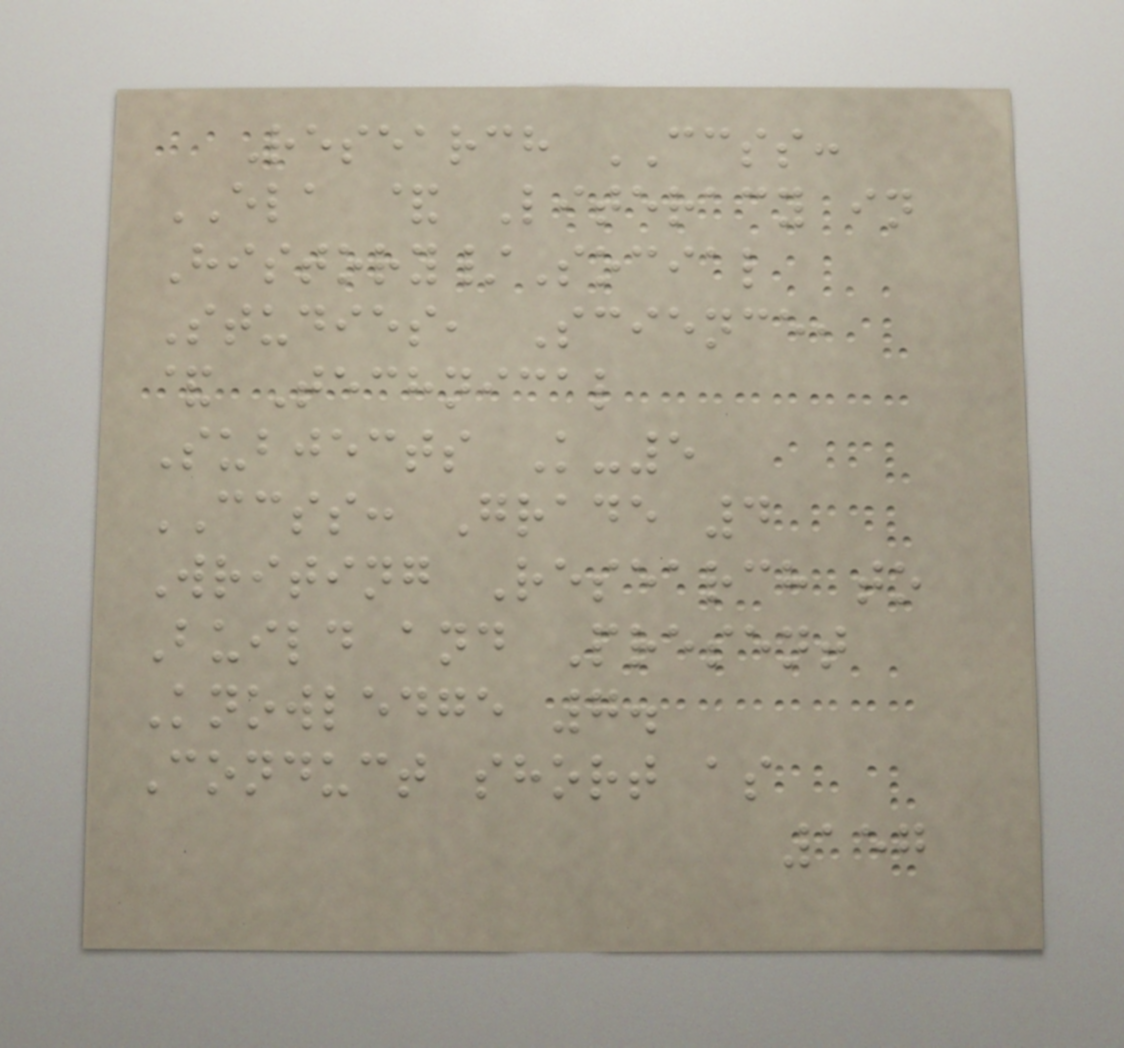Research CCSS:
ELA & Literacy in
History/Social
Studies, Science,
& Technical
Subjects K-5
CCSS: Grade 4
Writing Research to
Build and Present
Knowledge 7.
Conduct short as
157
